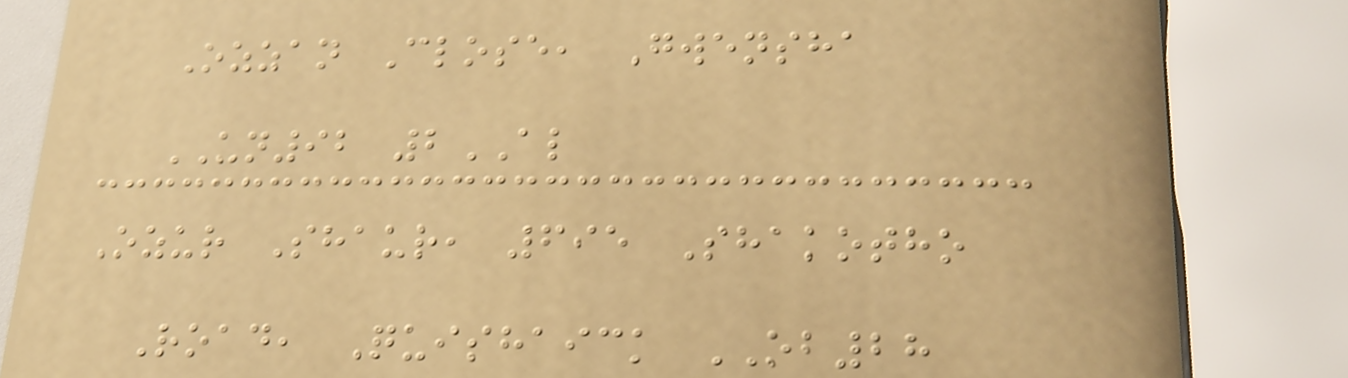Ozzan Close, Gwensha
UN92 2AL
Ozur Shaur, 695 Shakotho
Road, Quishaick OB28
